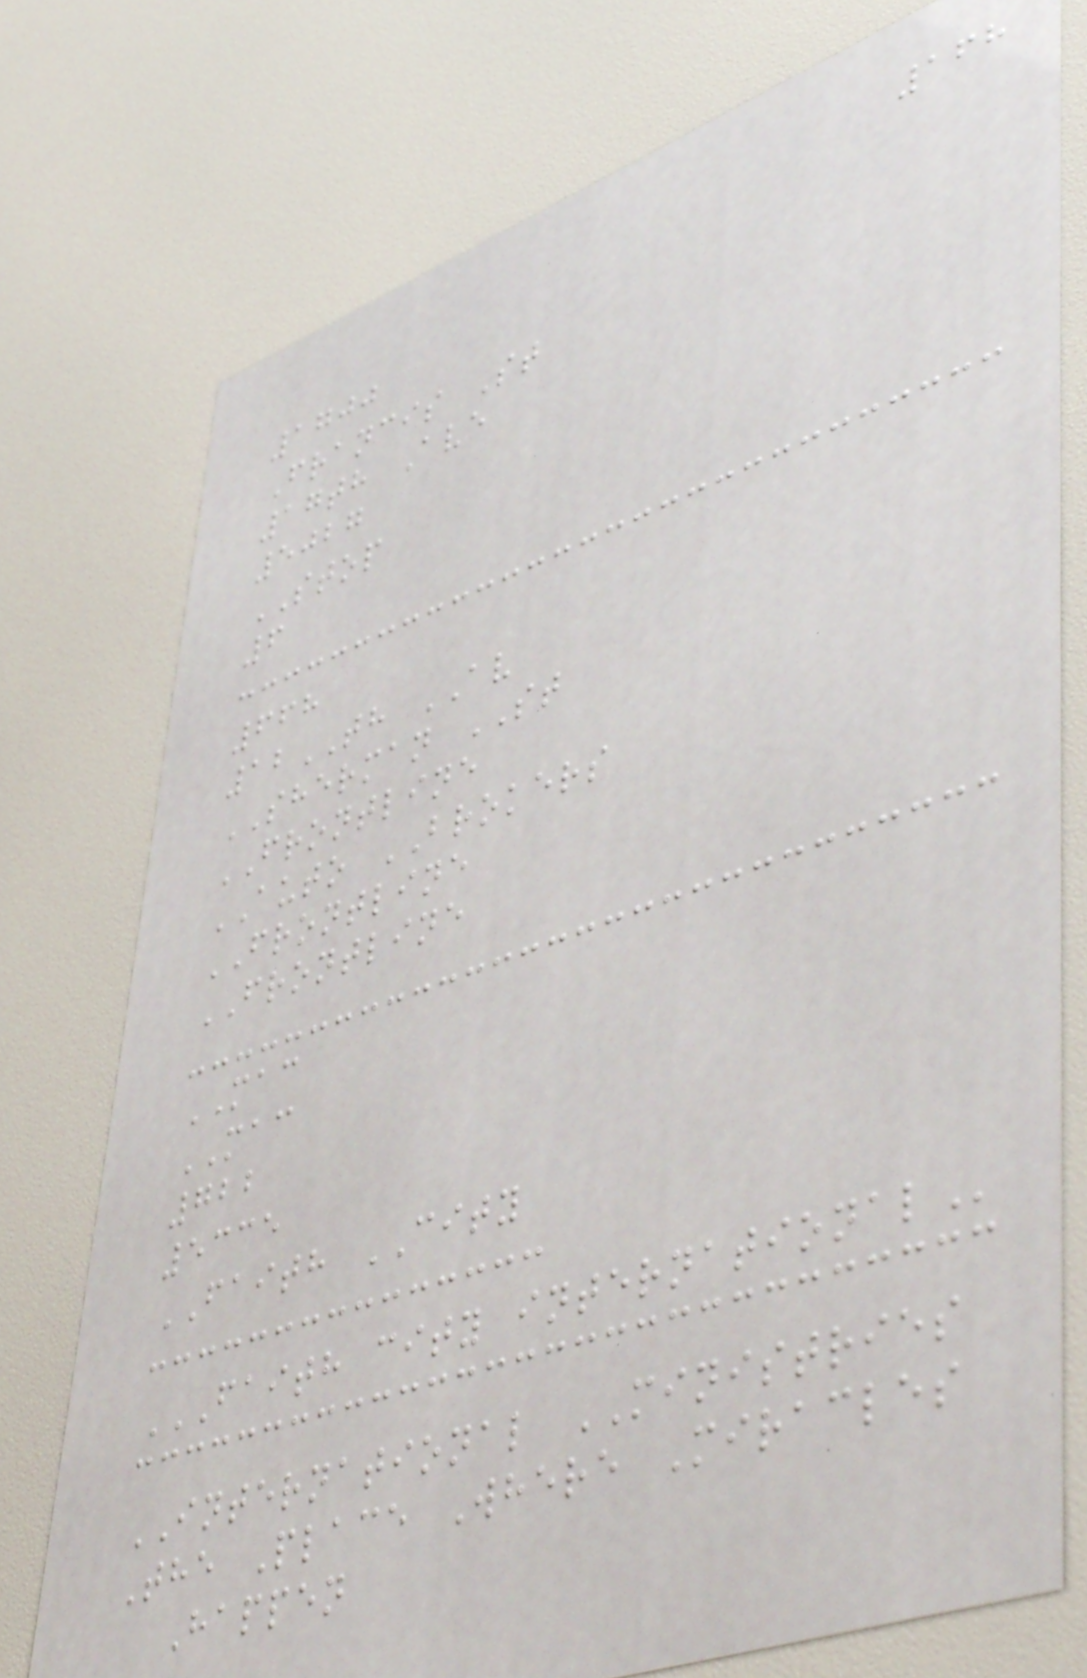168
1700
Francis St
17th Ave
5027
STOP
6
668
12TH AV
SHERMAN ST
FRONTLINE
AUTO BROKERS
FRONTLINE
FRONTLINE
MAC
MAC
722
5335
FAITH CITY
FAITH CITY INTERNATIONAL
INTERNATIONAL MINISTRIES
The Place Where Miracles
Happen
